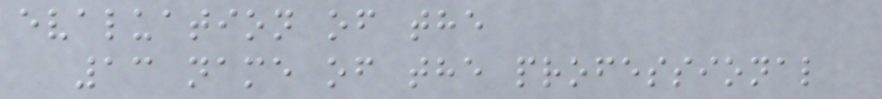evaluation of the
13 name of the professional
